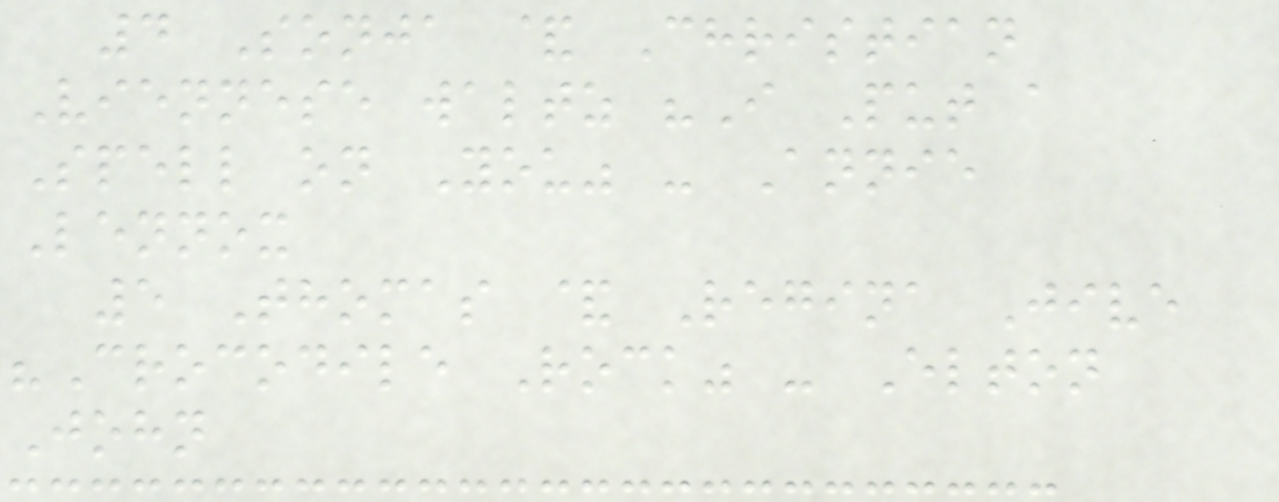4 Sonja & Christian
Viennese waltz "I Put a
Spell on You" - Annie
Lennox
5 Thomas & Regina Jive
"Crocodile Rock" - Elton
John
